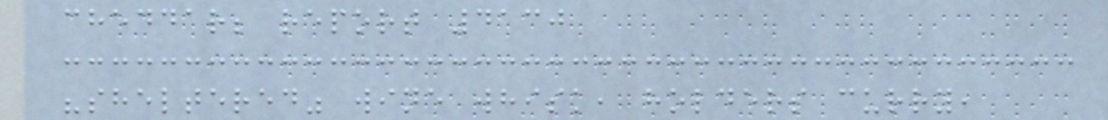cheddar; report 4130
"sheltered" wine whisk, holders curry,
